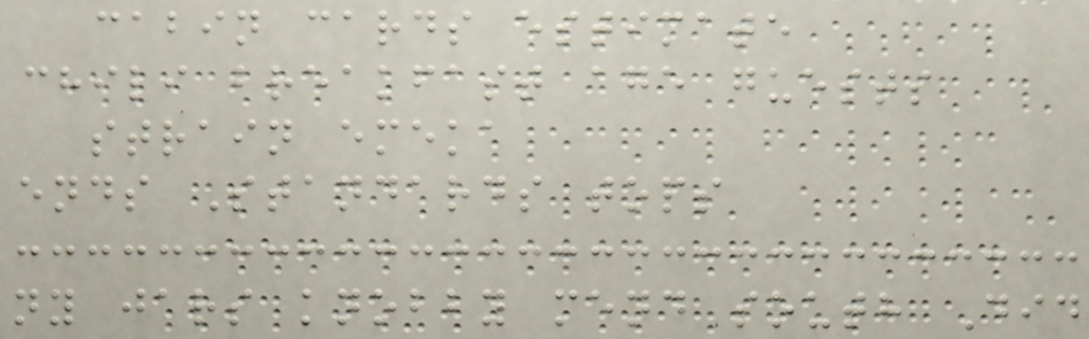cabin cards estimate
chili breakfast age guests
strain emeka
ends Standards tops
ny jars knobby mend south Did
